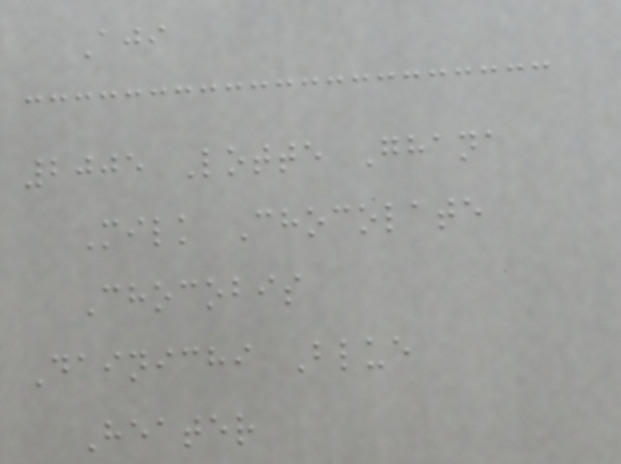Aji
2005 Lotte Ghana
Milk Chocolate
Chocobis
Dainichi Blue
Heater
